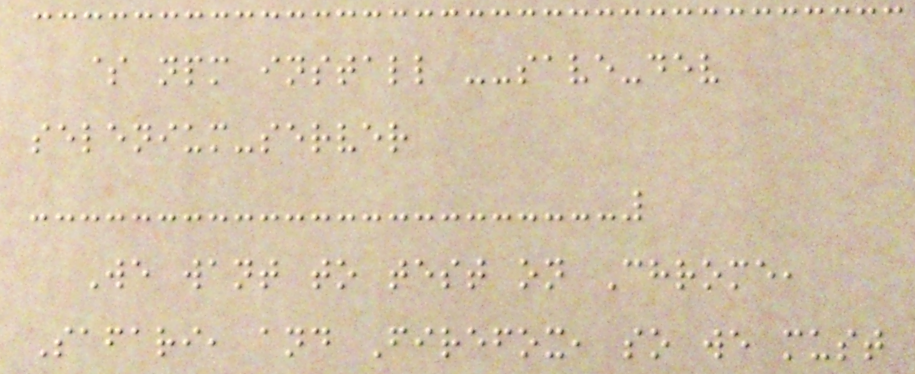$ npm install --save-dev
selenium-server
We want to test on Chrome,
Safari, and Firefox, so we must
